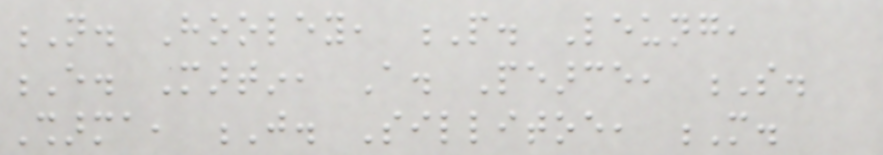N. Hooley, P. Leung,
E. Martin, A. Pearce, S.
Sharma, J. Sillitoe, M.
